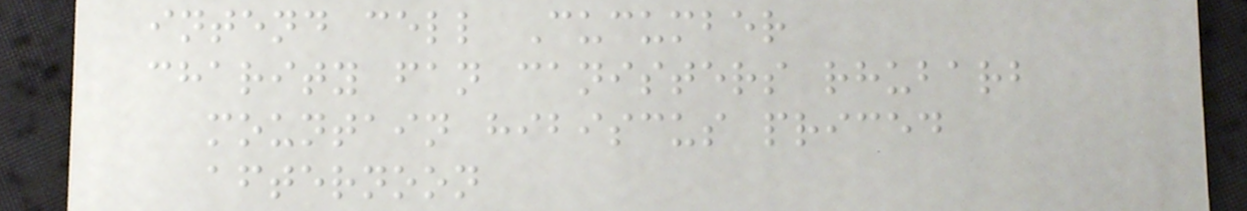intend cell Cucumber
charity fan canisters rhubarb
mountain hibiscus priced
afternoon
